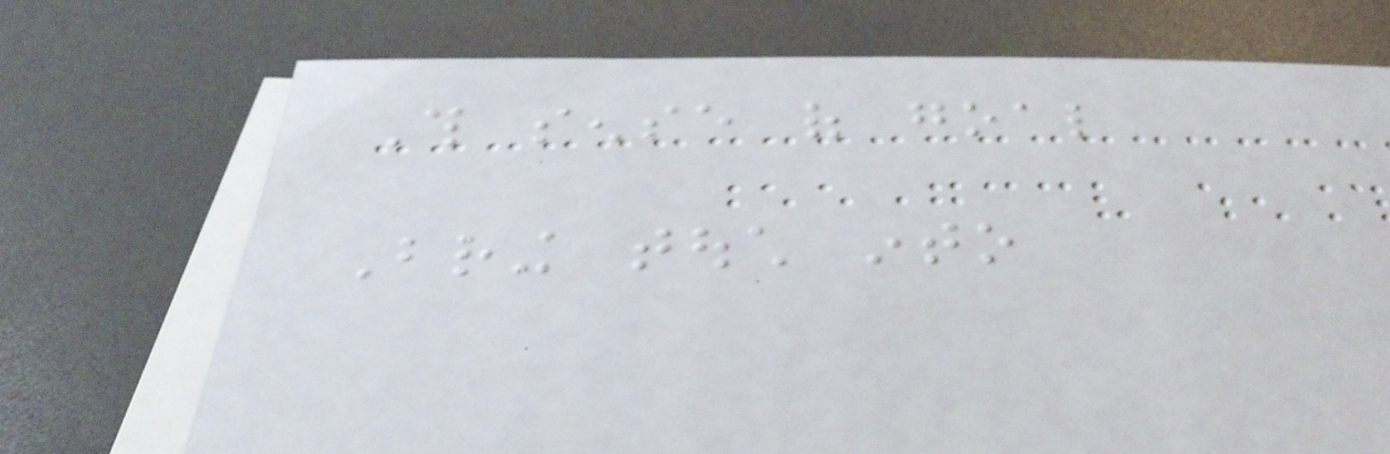This sense of goal
Bring touch into
